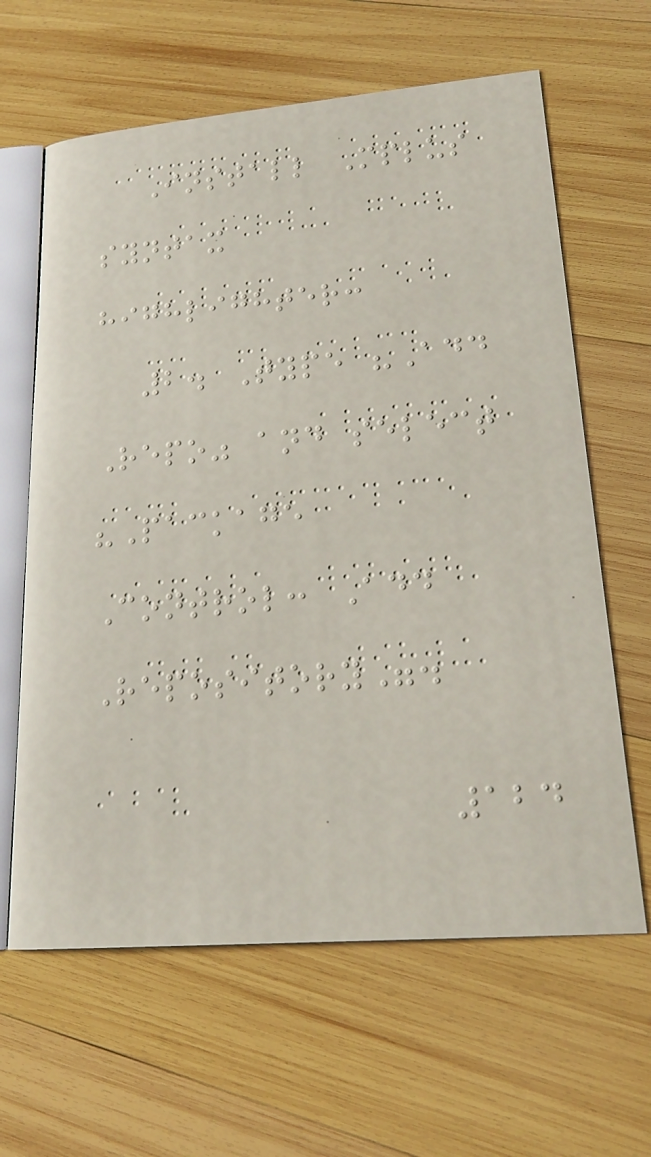Install Mplus
syntax
highlighter:
2. Type "Add
Repo" and select
"Package
Control: Add
Repository".
124
